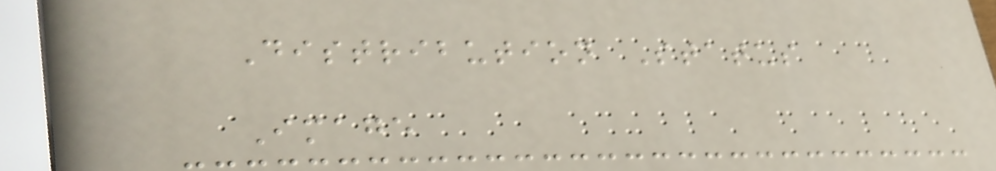Distribution Status
Image
